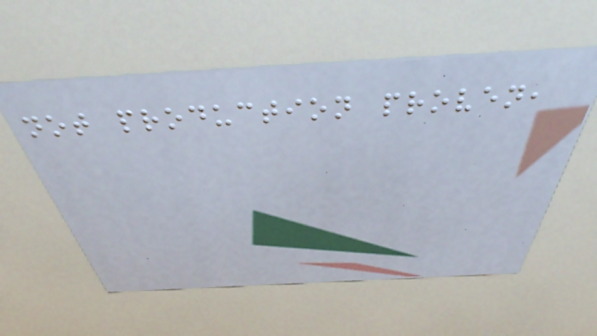not production proven,
